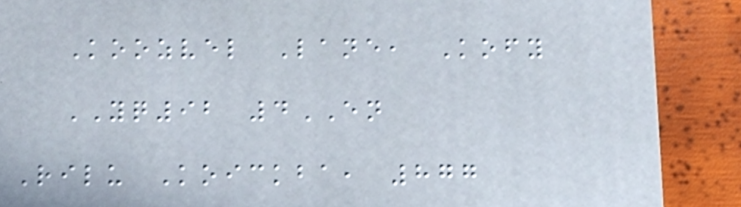Koozvel Lane, Kofy
YQ92 4EN
Rilu Koickba, 877
